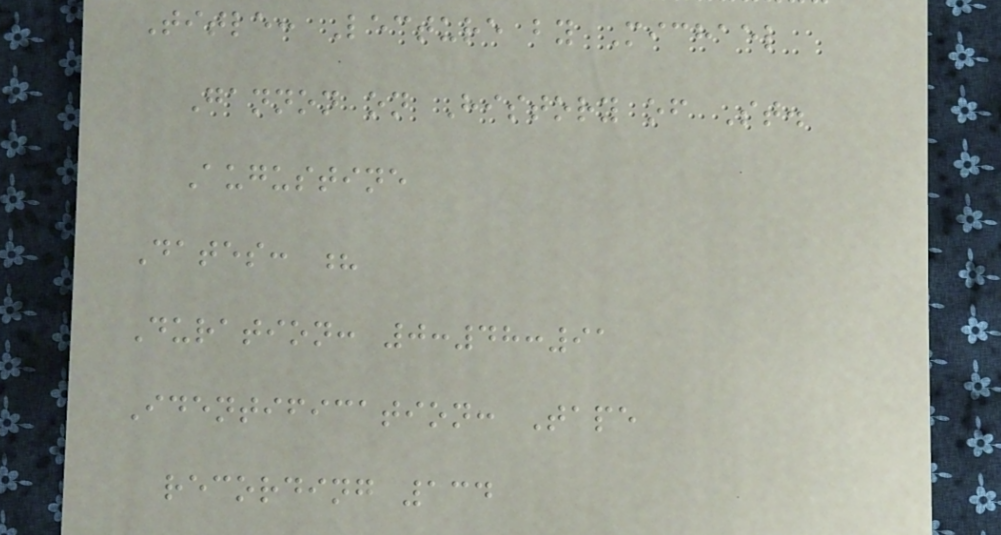Title: Lecture by Michael
Gannon on History of St.
Augustine
Dates: ?
Duration: 0:48:91
Identification: Tape
recording 134
